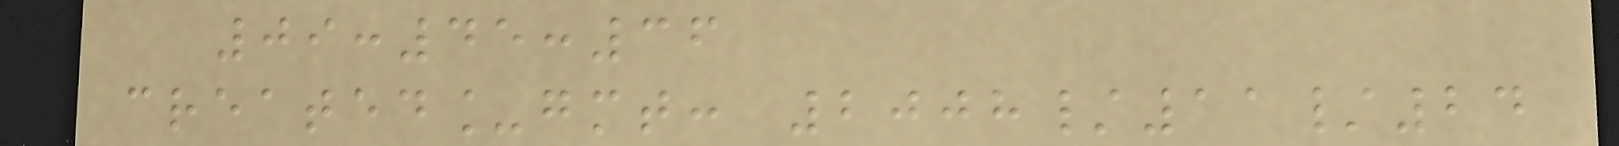09:45:36
created_gmt: 2008/11/24
